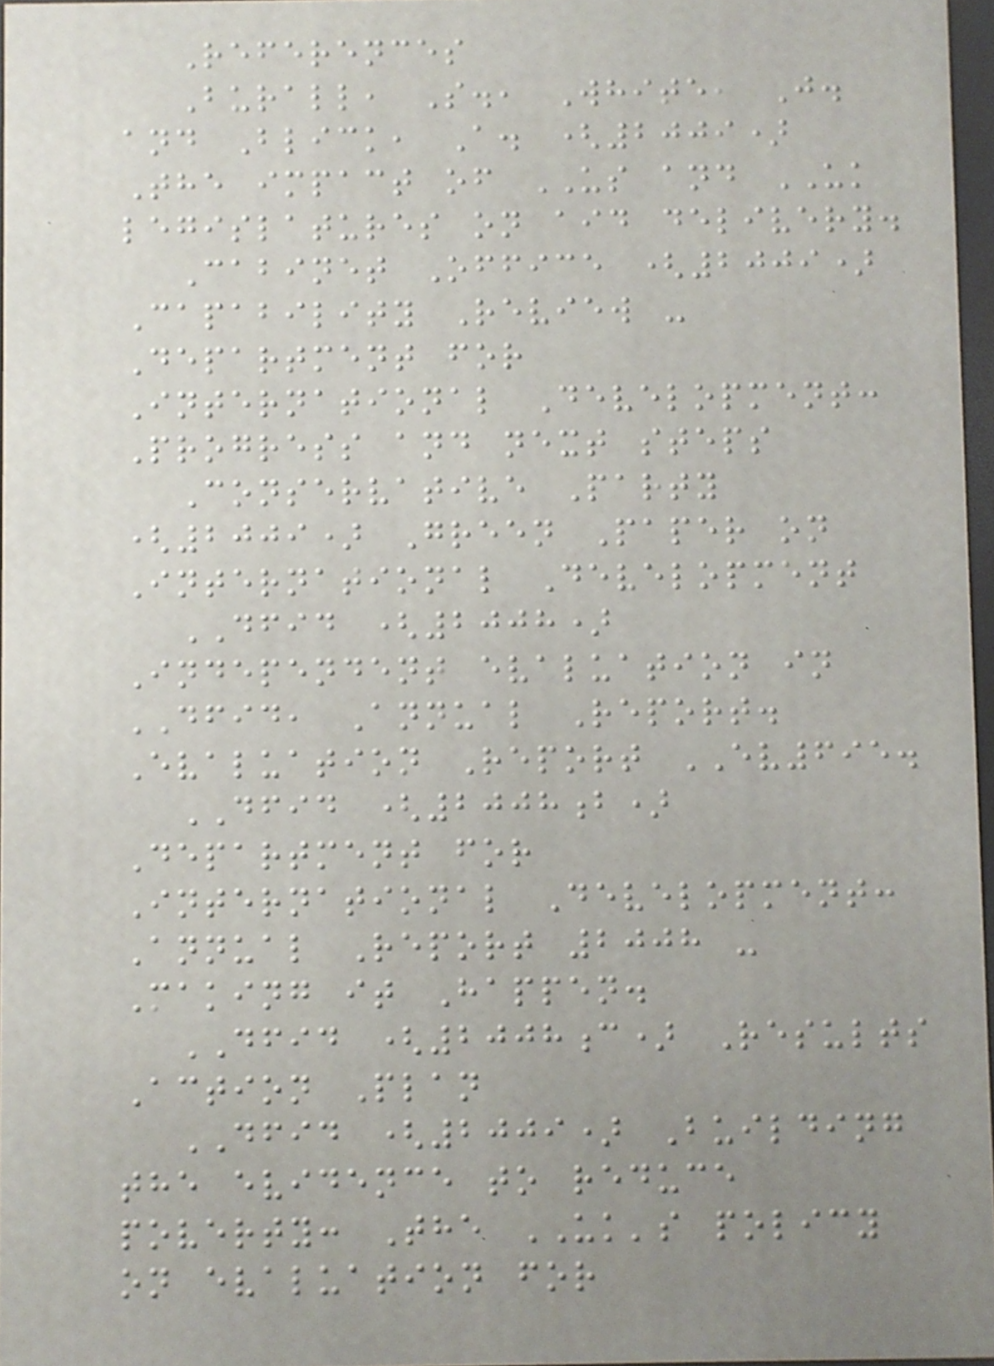References
Burall, S., White, J.
and Blick, A. (2009)
The impact of US and UK
legislatures on aid delivery.
Cabinet Office (2009)
Capability Review -
Department for
International Development:
Progress and next steps
Conservative Party
(2009) Green Paper on
International Development
DFID (2008)
Independent evaluation in
DFID, Annual Report.
Evaluation Report EV695.
DFID (2008b)
Department for
International Development:
Annual Report 2008 -
Making it Happen.
DFID (2008c) Results
Action Plan
DFID (2009) Building
the evidence to reduce
poverty: The UK's policy
on evaluation for
